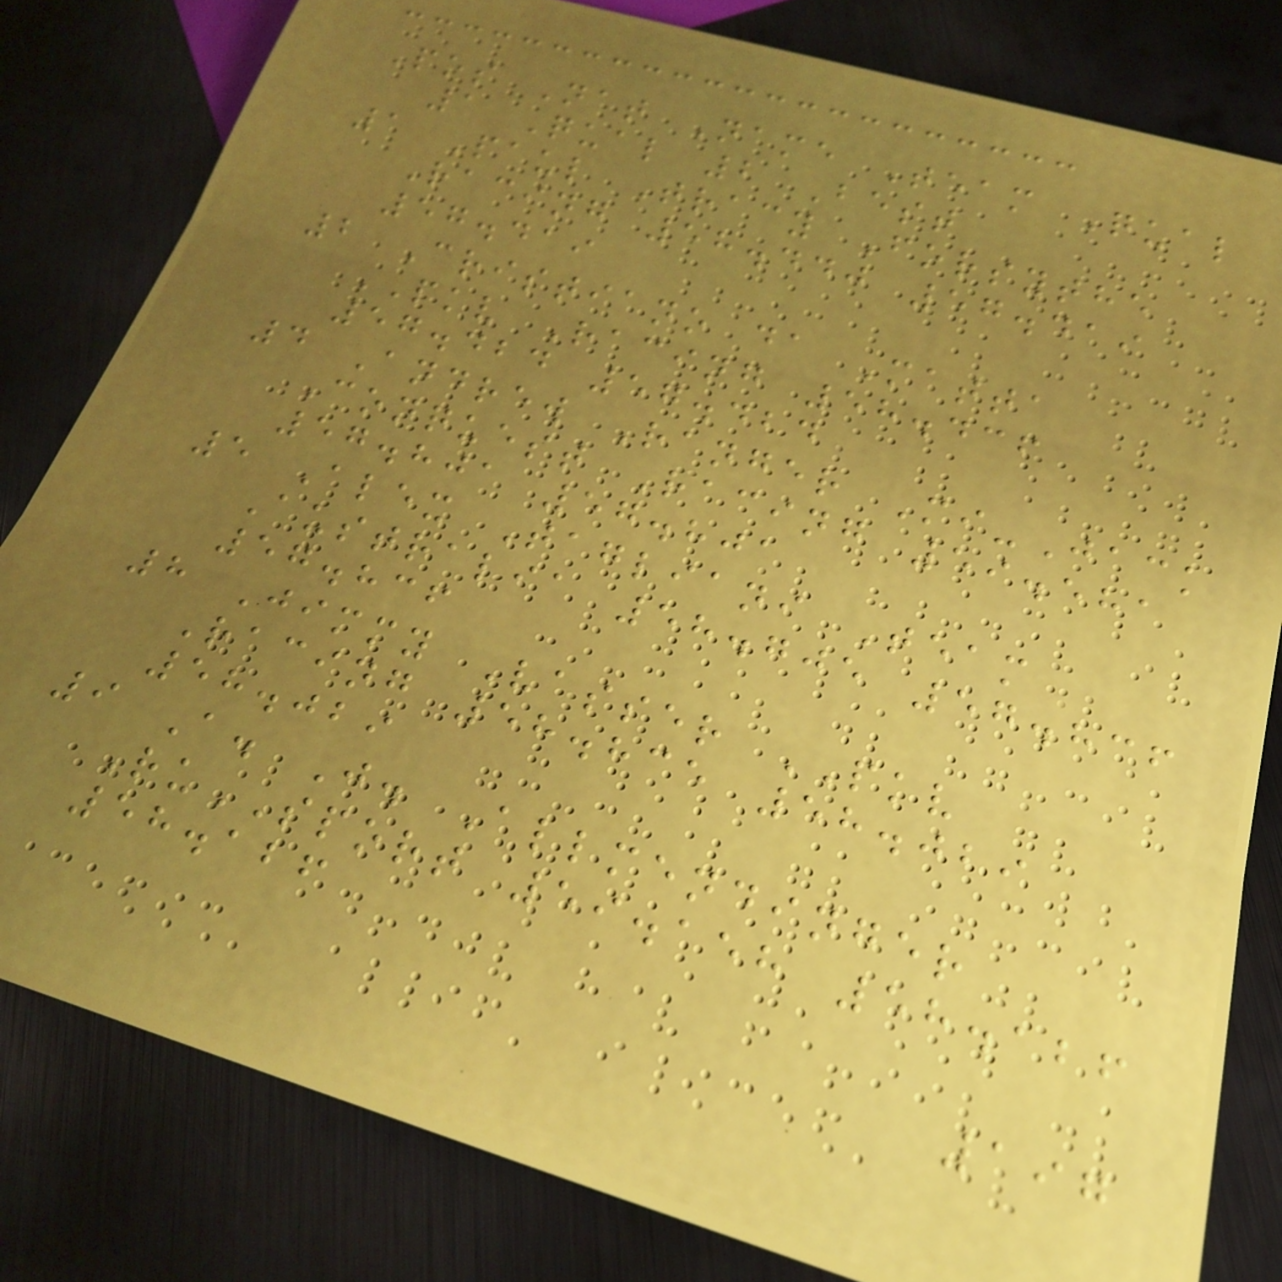Pos Nat Name Team Qual
1 Qual 2 Best
1 Paul Tracy Forsythe
Racing 58.440 57.419
57.419
2 Cristiano da Matta
PKV Racing 58.436
57.424 57.424
4 Andrew Ranger Mi-Jack
Conquest Racing 59.581
57.801 57.801
5 Alex Tagliani Team
Australia 58.705 57.836
57.836
8 Jimmy Vasser PKV
Racing 58.835 58.029
58.029
9 A. J. Allmendinger
RuSPORT 59.158 58.126
58.126
197
